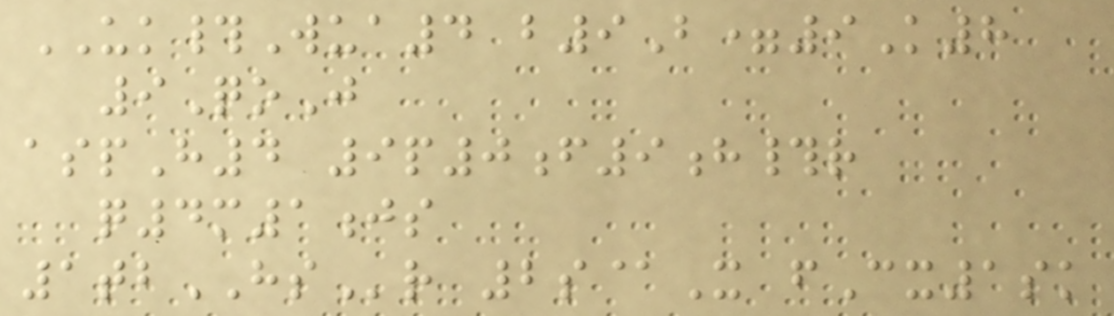UK#Wua4 b9B=9K8
9QoJ
aspH4 9p0f9h#r
q4m1js
1tbHSr 2s@X fCx1sk
